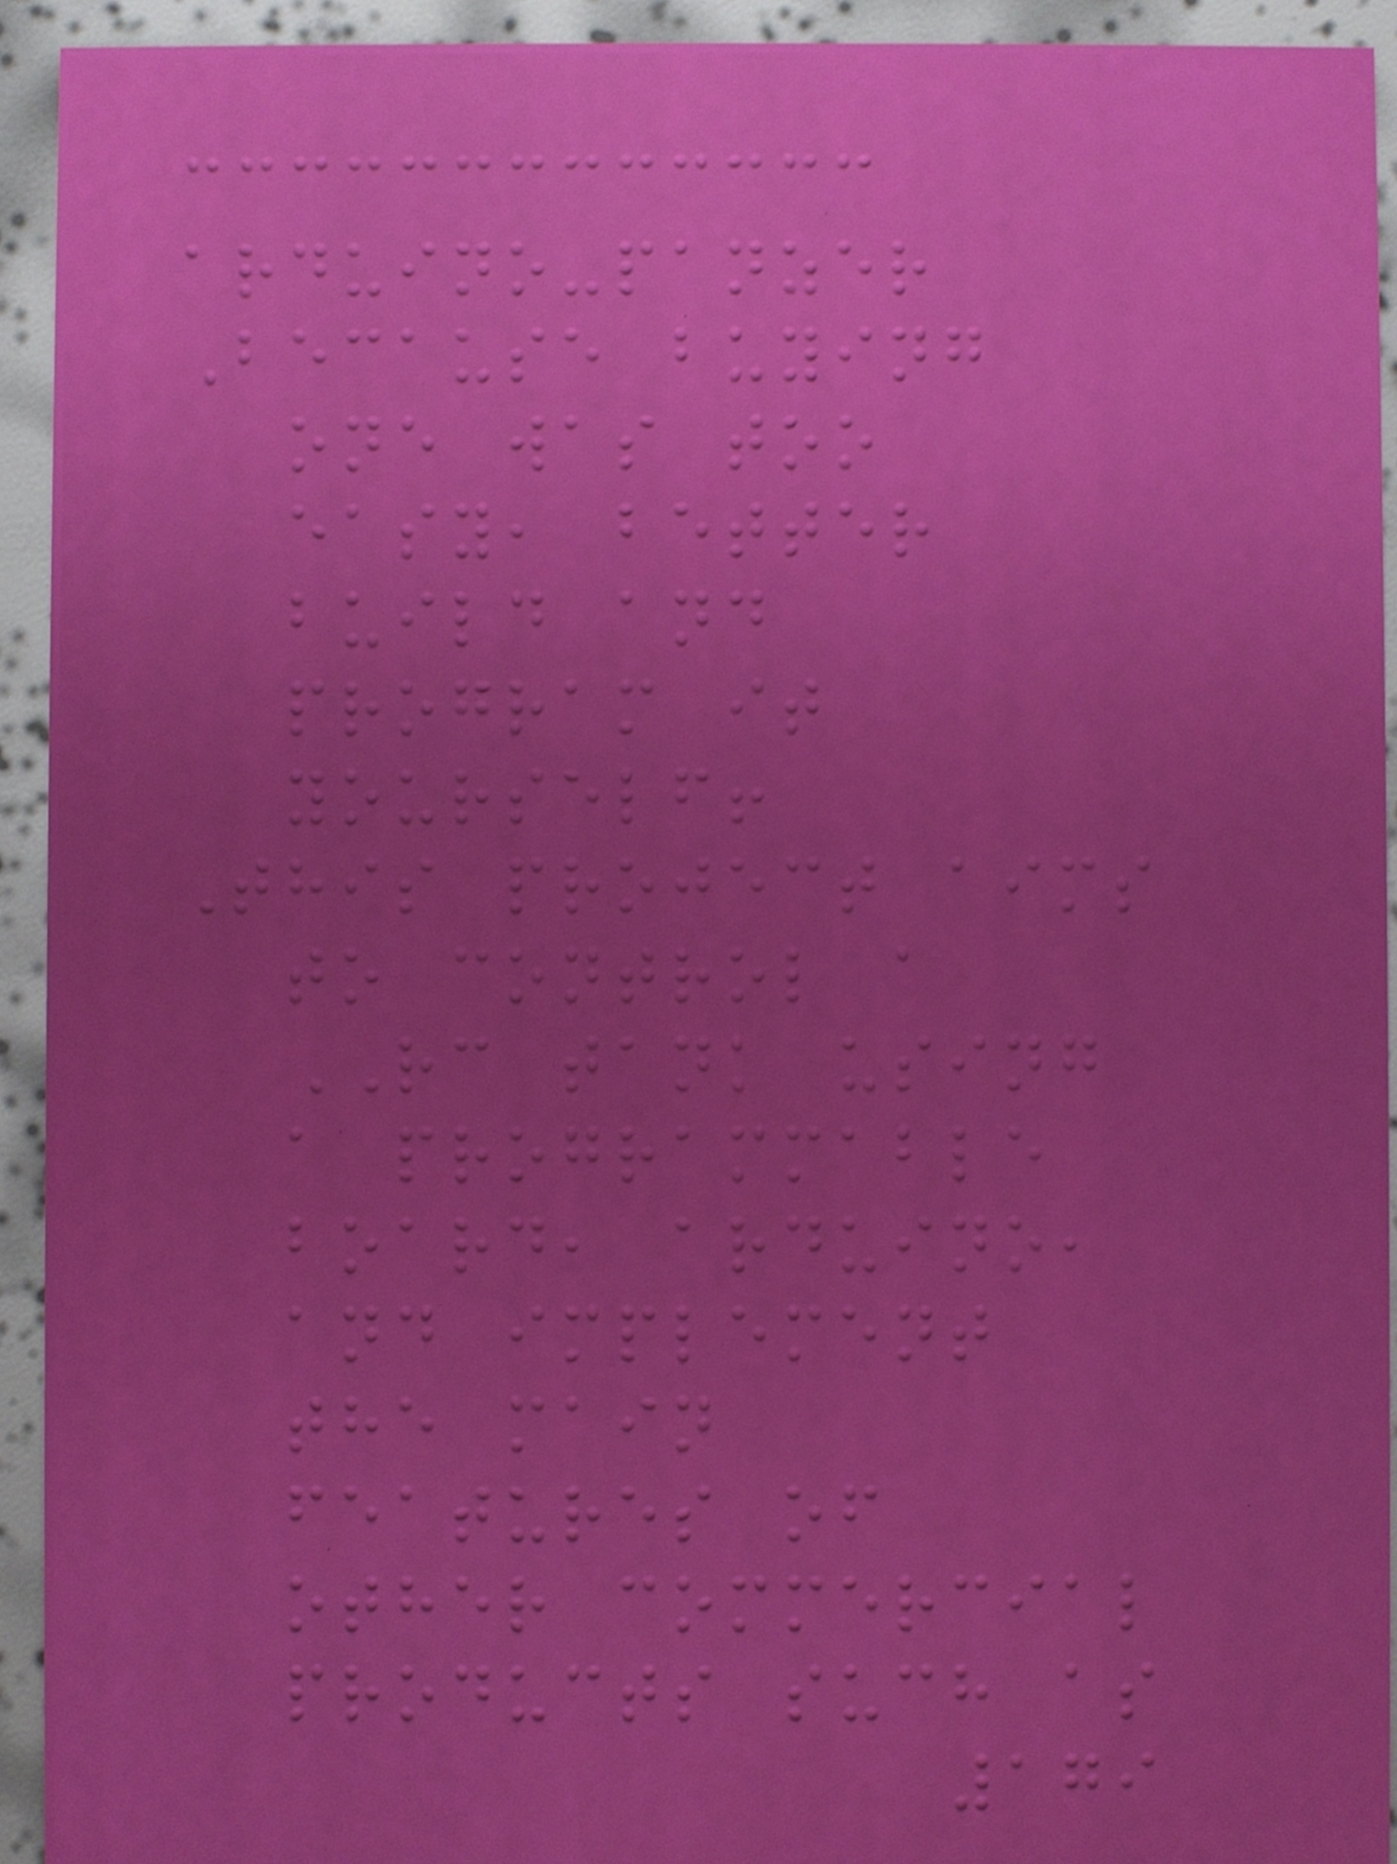arduino-panzer
Because buying
one was too
easy, better
build and
program it
yourself!
This project aims
to control a
RC tank using
a programmable
board, arduino,
and implement
the main
features of
other commercial
products such as
179
